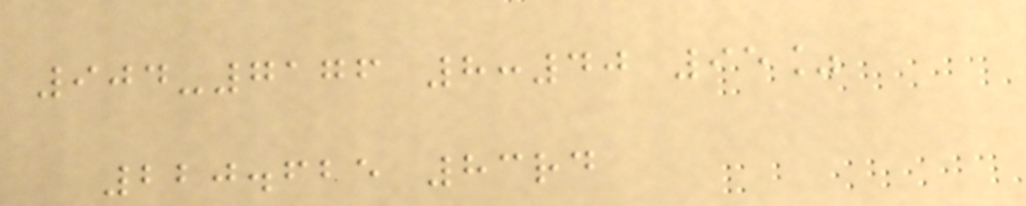904-7176 8:40 95%
220.625 83rd
